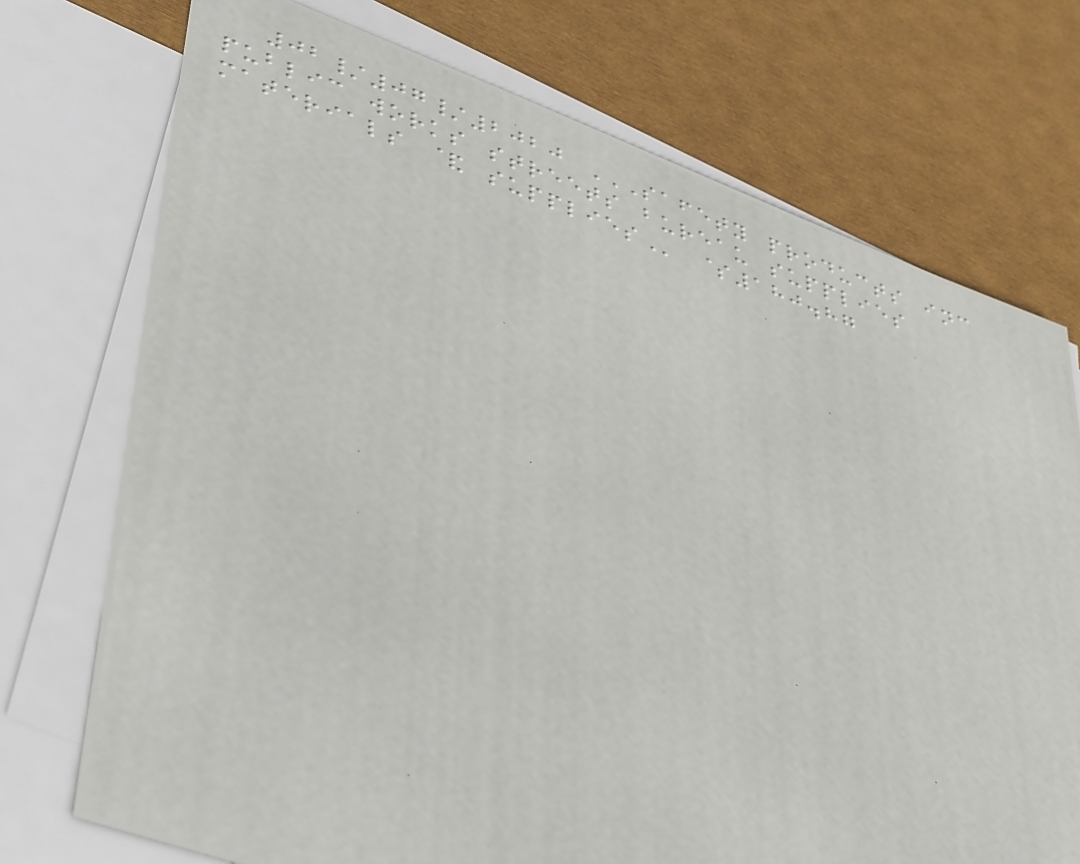02/07/2020 SAFETY PRODUCTS INC
PUBLIC WORKS STREETS BUREAU SUPPLIES
MATERIALS & SUPPLIES $180.87
